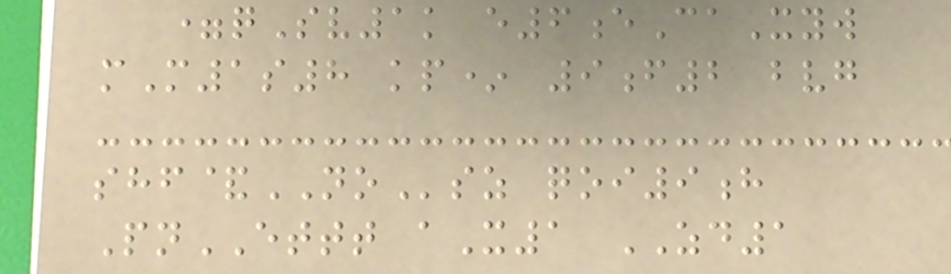=qSv1k e6eCaXyw
mM1s8 kp* 9f2 bvg
shf&NOsz qoi9h
PnETTT aX1 ZD1
